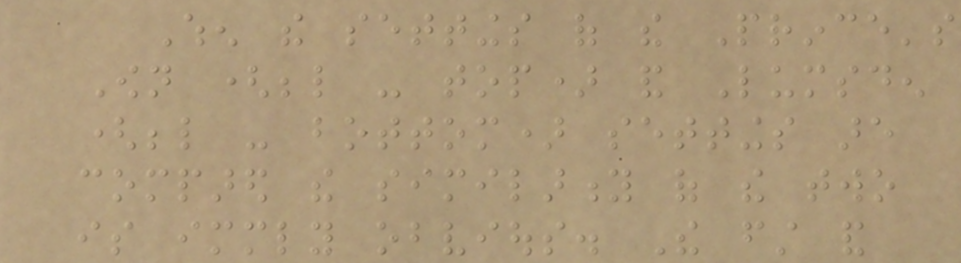When the settings of the Prince's
Own (below - top) and Lumsden
(below - bottom) settings are
compared the similarity of the two
is immediately obvious. The first and
